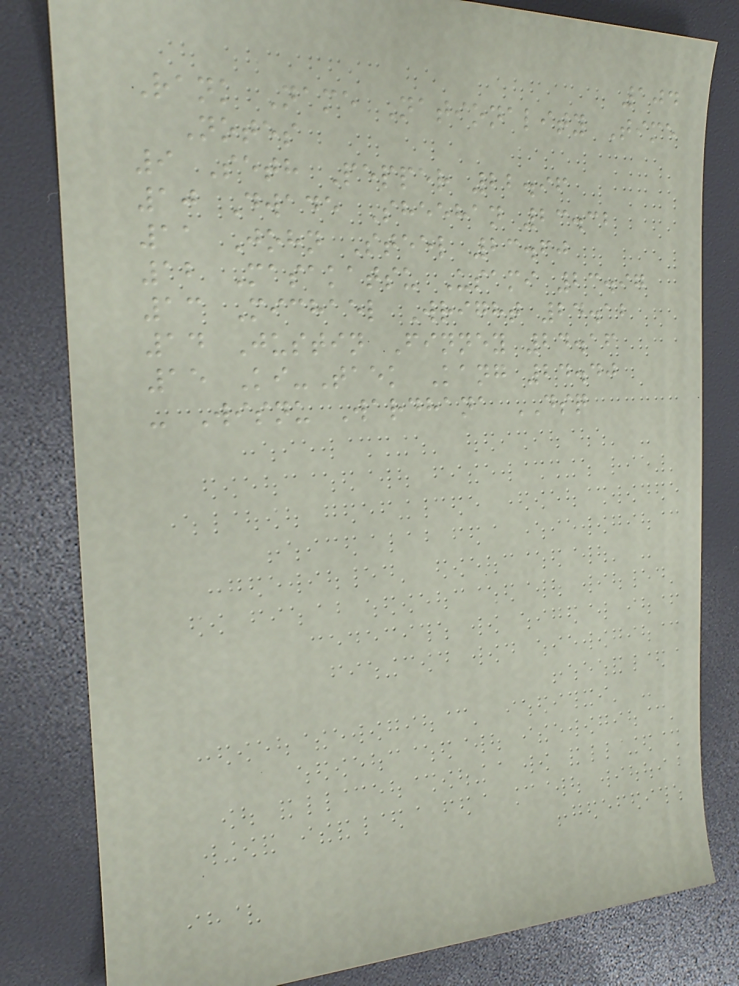104
Rank Name Nationality Time
Notes
9 Seth Pepper 22.96
10 Dwade Sheehan 23.32
11 John Steel 23.60
12 Masakatsu Usami 23.97
13 Michael Wright 24.12
14 Justin Finney 24.16
15 Ki-Taek Kang 24.40
- Wisnu Wardhana DSQ
